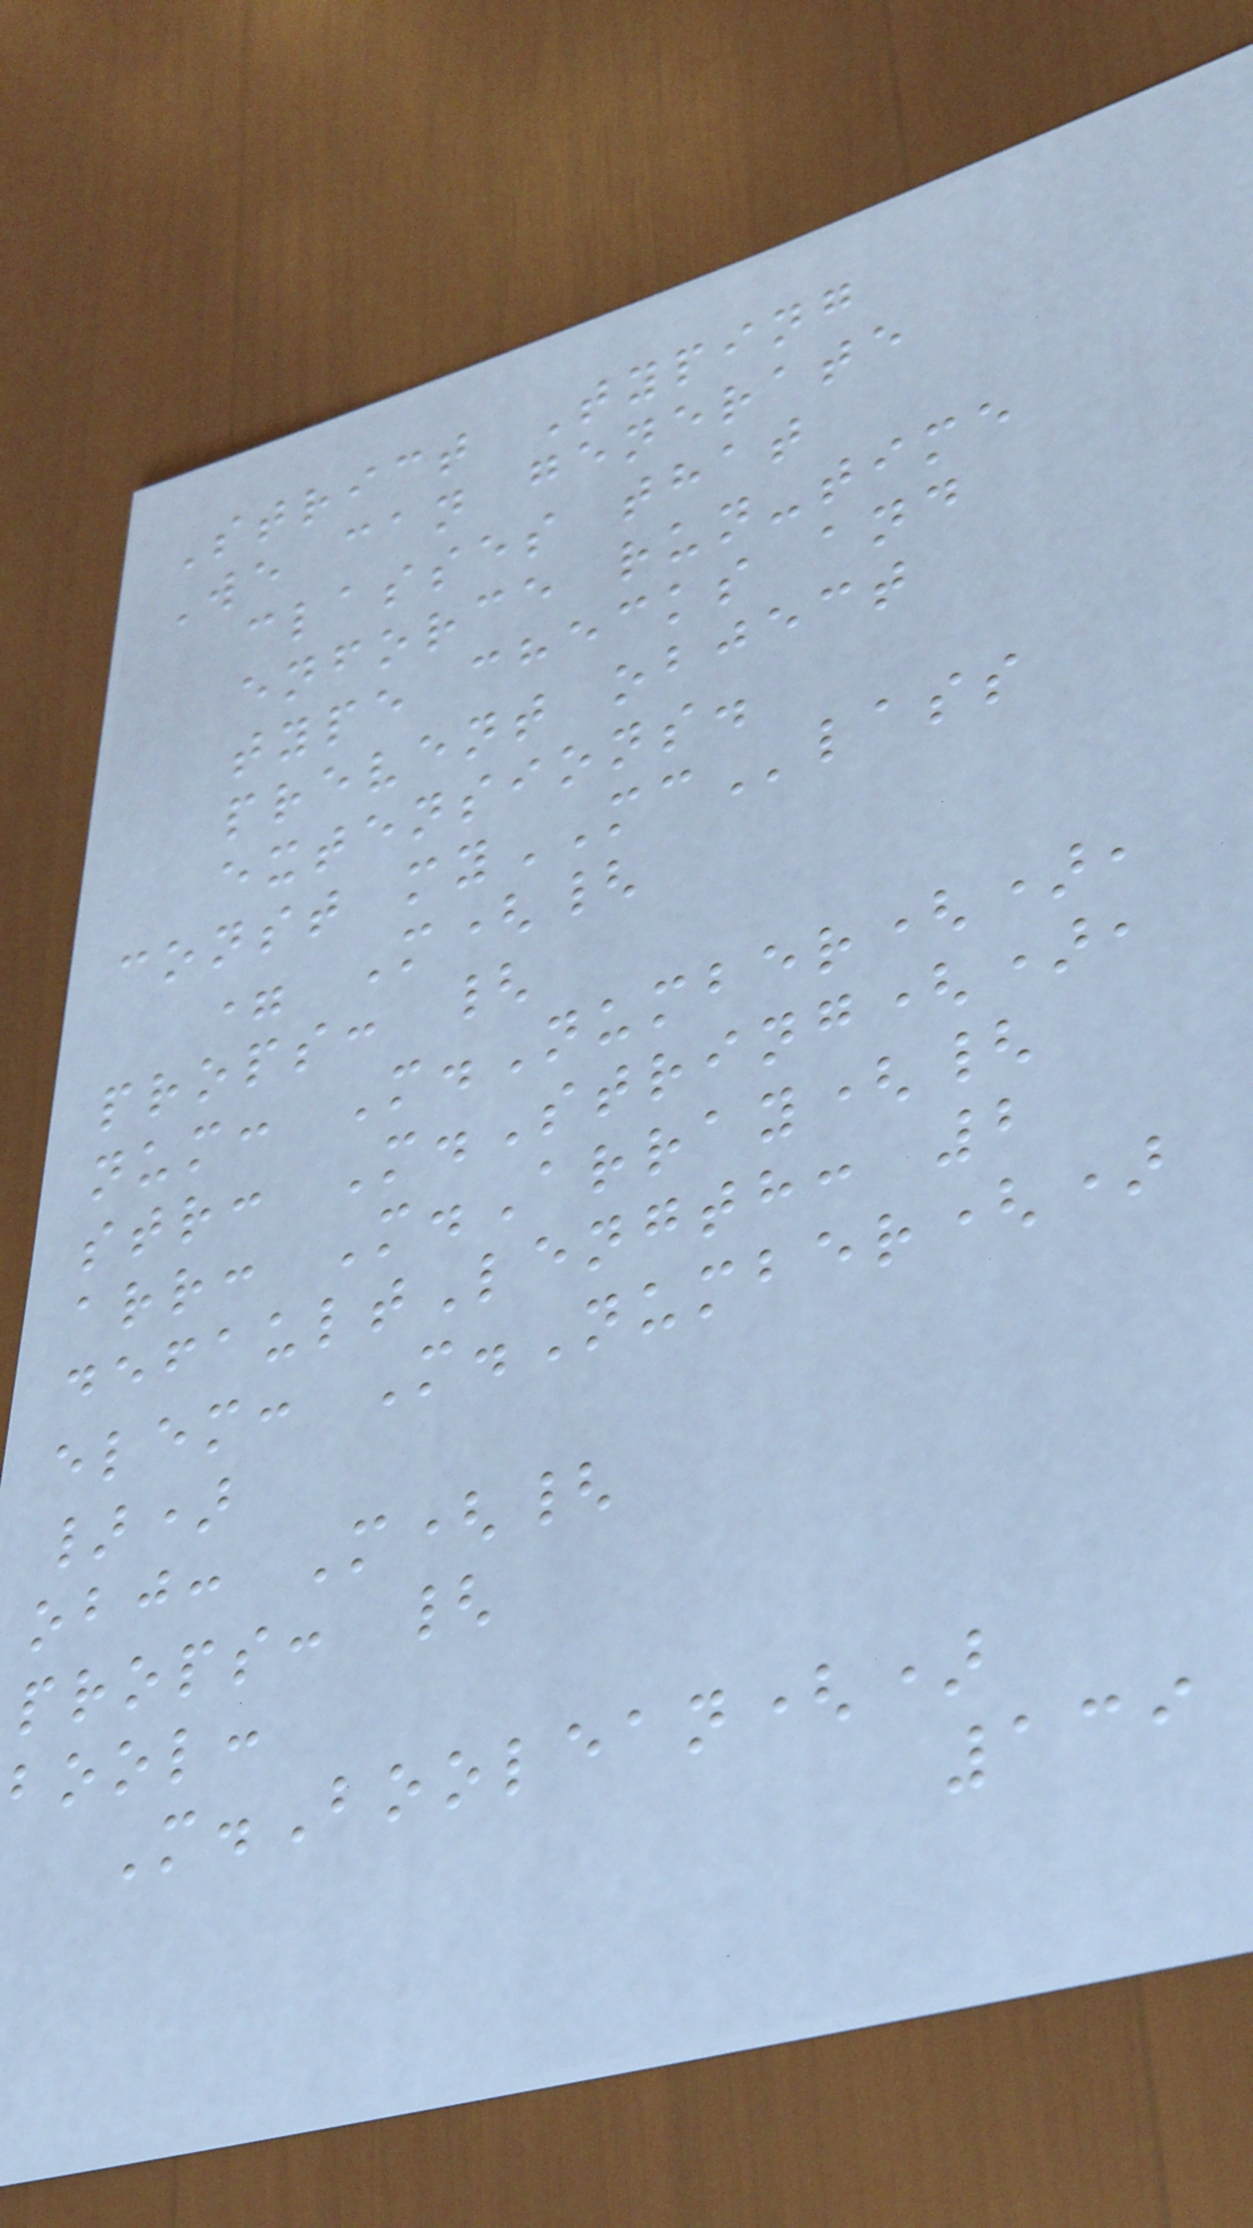Strict Typing
We can generate
classes that
enforce run-time
type checks and
prevent object
extensions.
const myMClass
= M({
props: {
num: M.Number(),
str: M.String(),
arr: M.Array({
defaultLength: 2
elem: M.Number()
})
obj: M({
props: {
bool:
M.Boolean()
139
